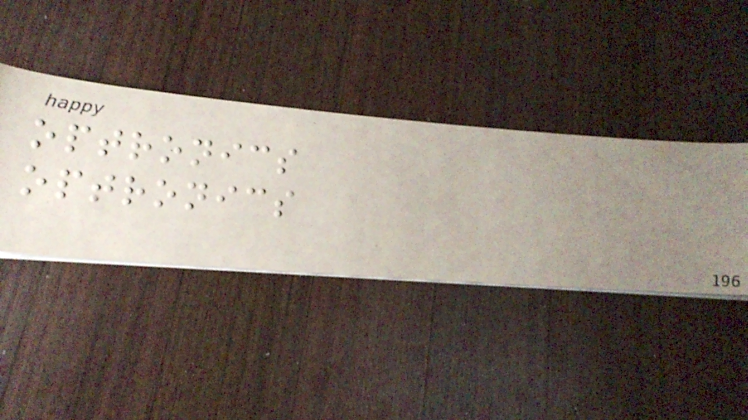optronics
optronics
